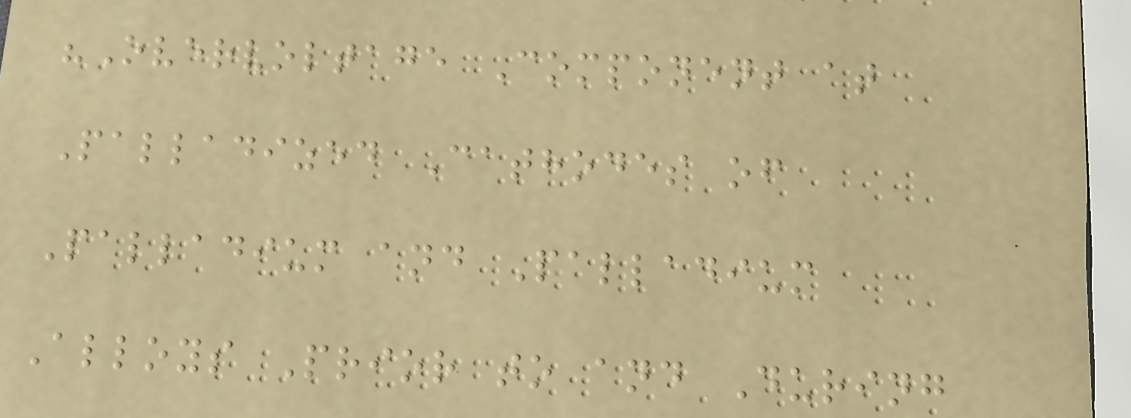"Overvoltage Component at
Palladized Cathodes of
Palladium and Palladium
Alloys Prior to and During
